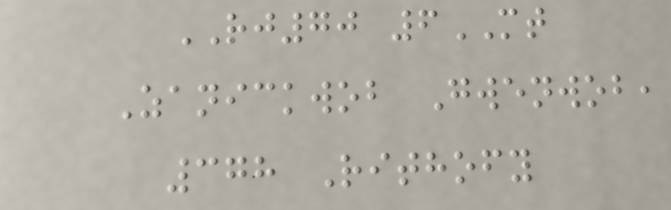RJ70 6MT
Zanickwob Gwenwob,
378 Rithofy
